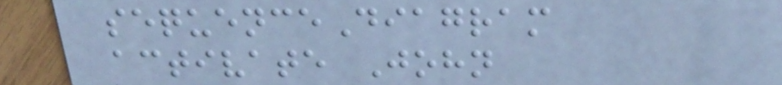sequenceDiagram
activate John
